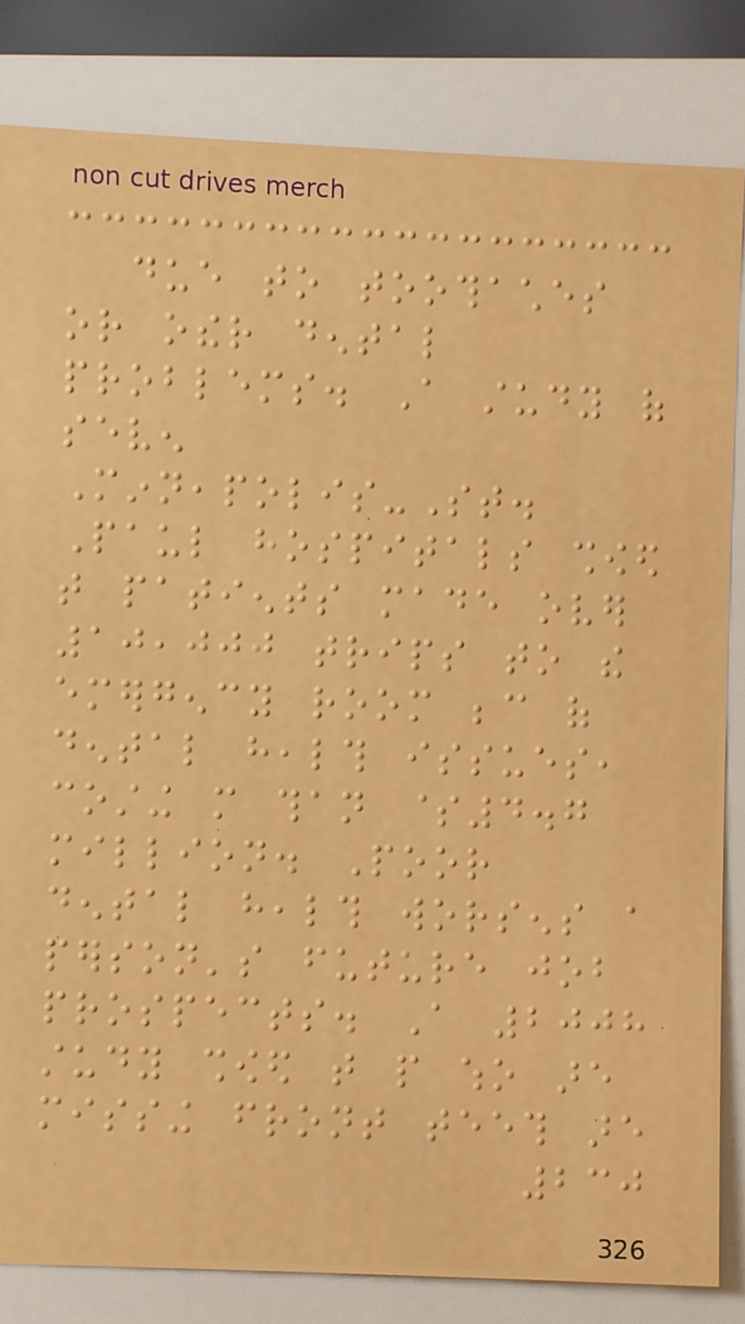due to toothaches
or other dental
problems. A study of
seven
Minneapolis-St.
Paul hospitals showed
that patients made over
10,000 trips to the
emergency room because of
dental health issues,
costing more than $4.7
million. Poor
dental health worsens a
person's future job
prospects. A 2008
study showed that people who are
missing front teeth are
230
